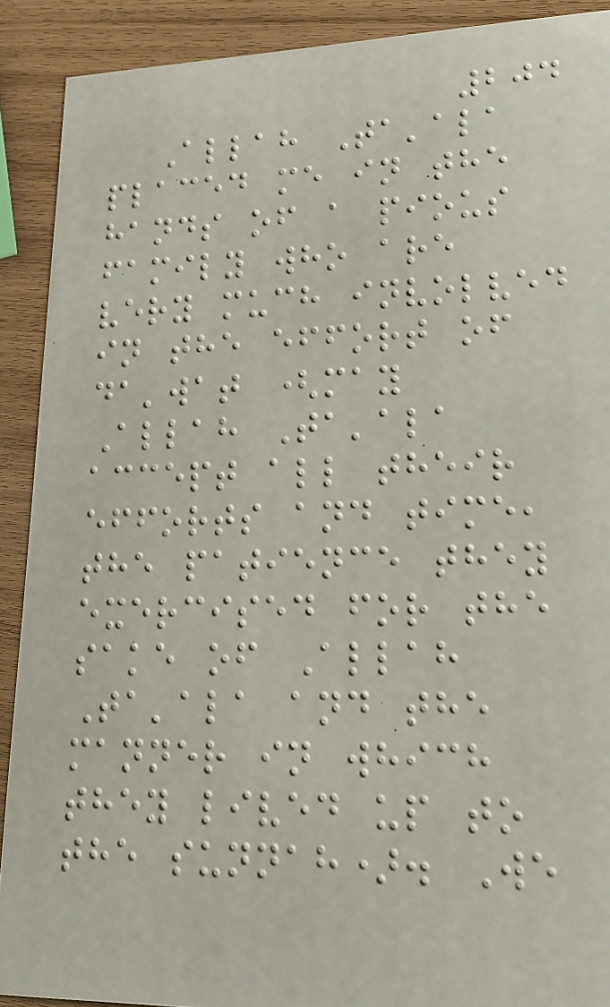204
Allah Ta'ala
placed me in the
hands of a pious
family who are
very much involved
in the effort of
da'wat (may
Allah Ta'ala
accept all their
efforts and time,
the patience they
exercised for the
sake of Allah
Ta'ala and the
manner in which
they lived up to
the sunnah). We
